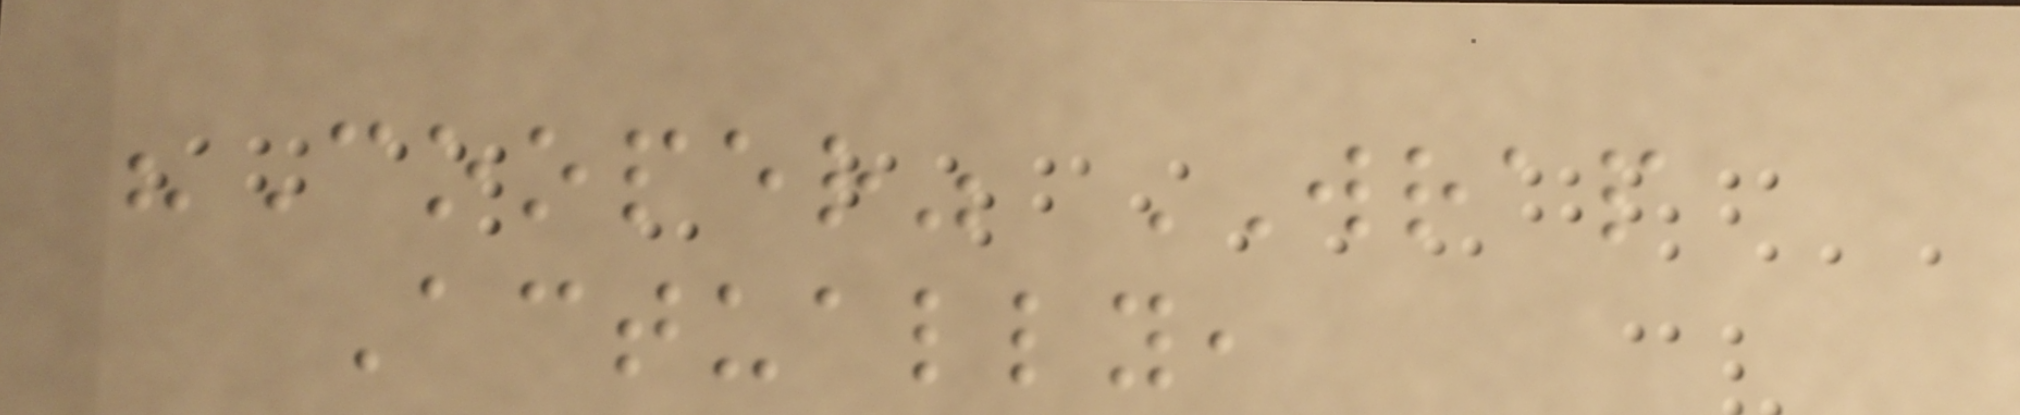"Cooper" WRAP
Actually,
